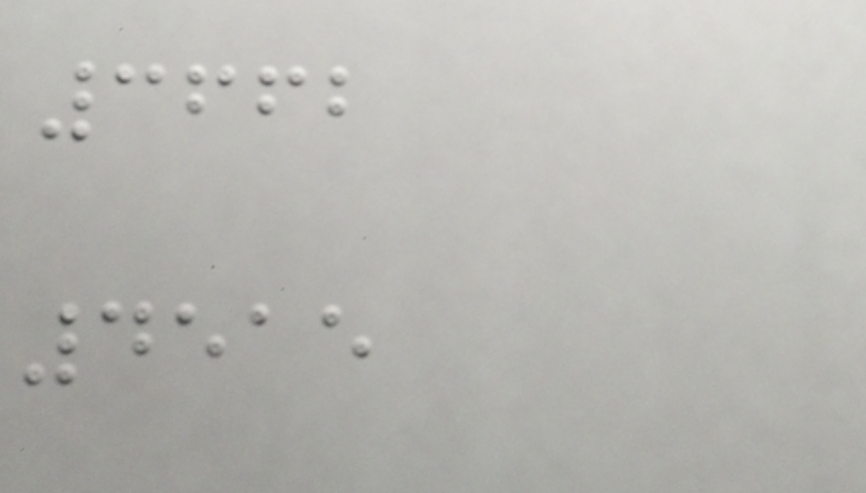3662
4515
